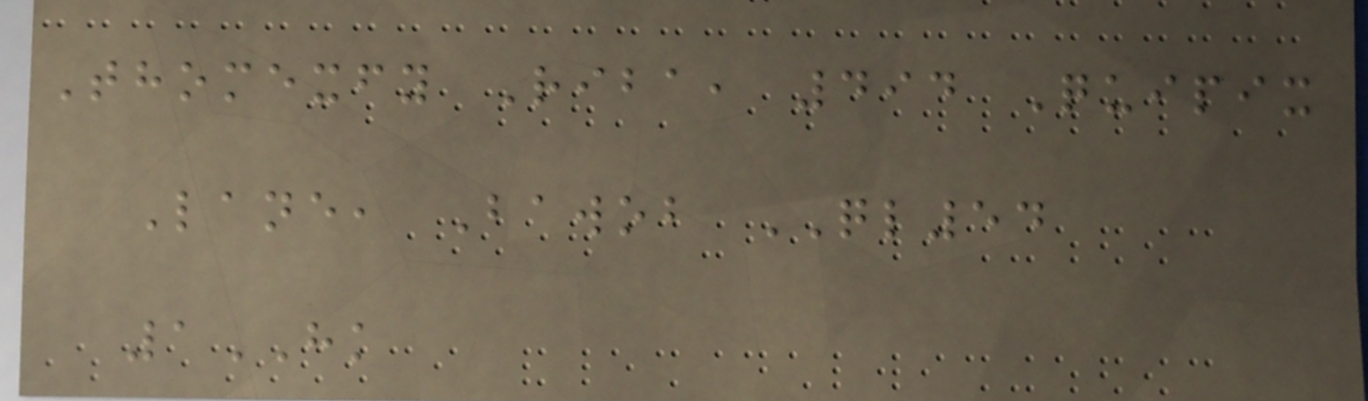Thomexfy Riba, 494 Quipix
Lane, Bawob QL54
1HK
